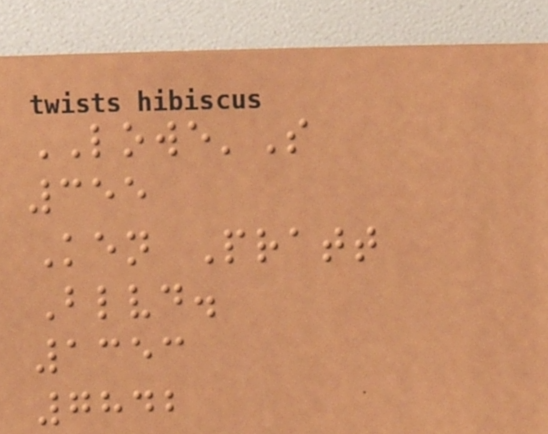LOWE'S
355
Ken Pratt
Blvd.
1353
7842
